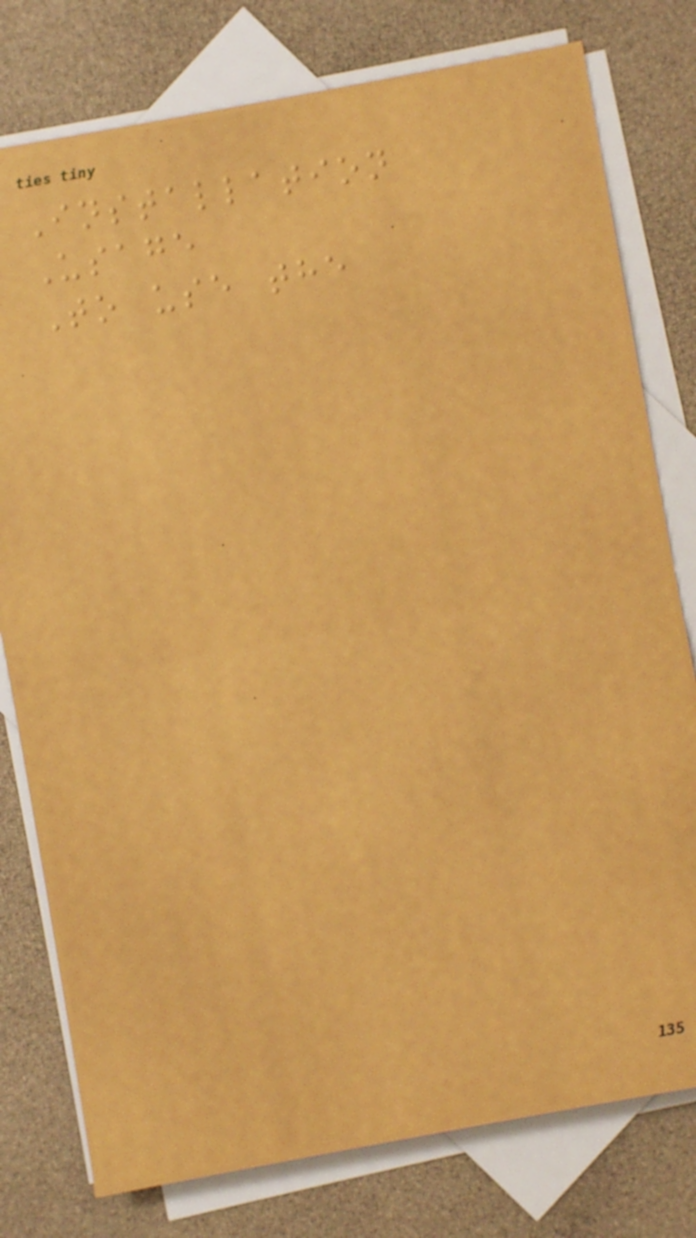Installation
Usage
To use the
